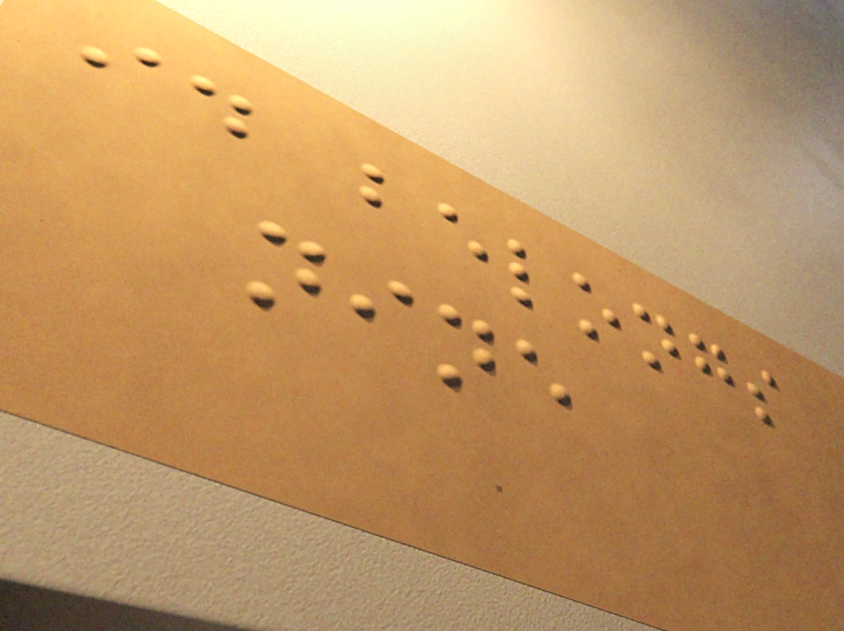id belongs
nine
